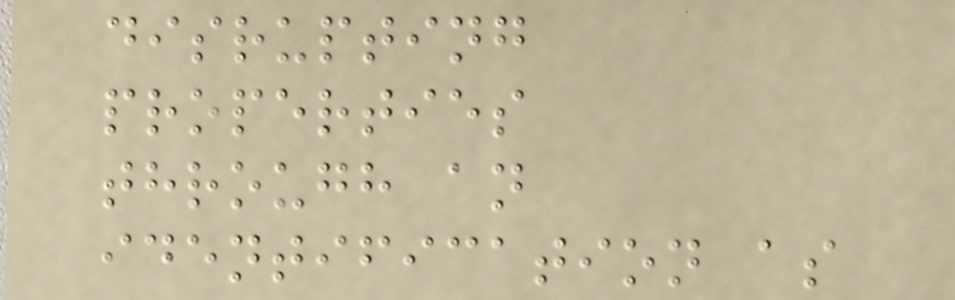disrupting
properties
through an
identification as
